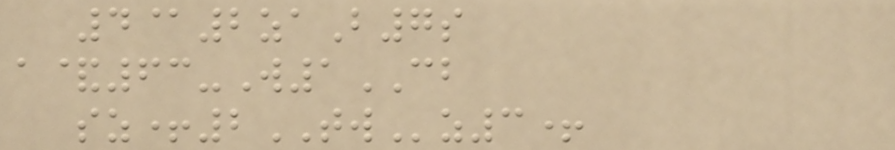4@2zaB7s
a&63-W1CB
sz+2TWz3+
